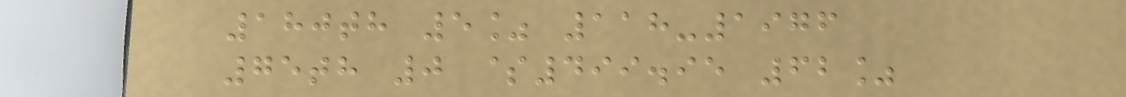180th 5% 118-1976
75th 0 $499.95 62%
